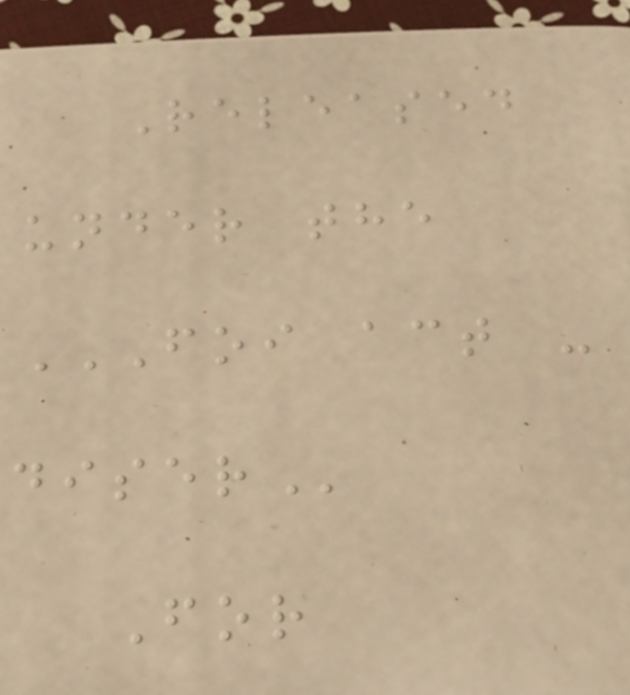Released
under the
FOI ACT -
DISER
For
